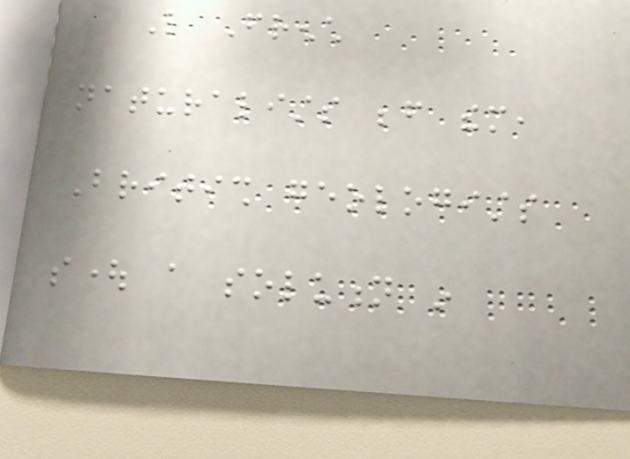Like French
naturalists before them,
British geologists
sought a solution in
